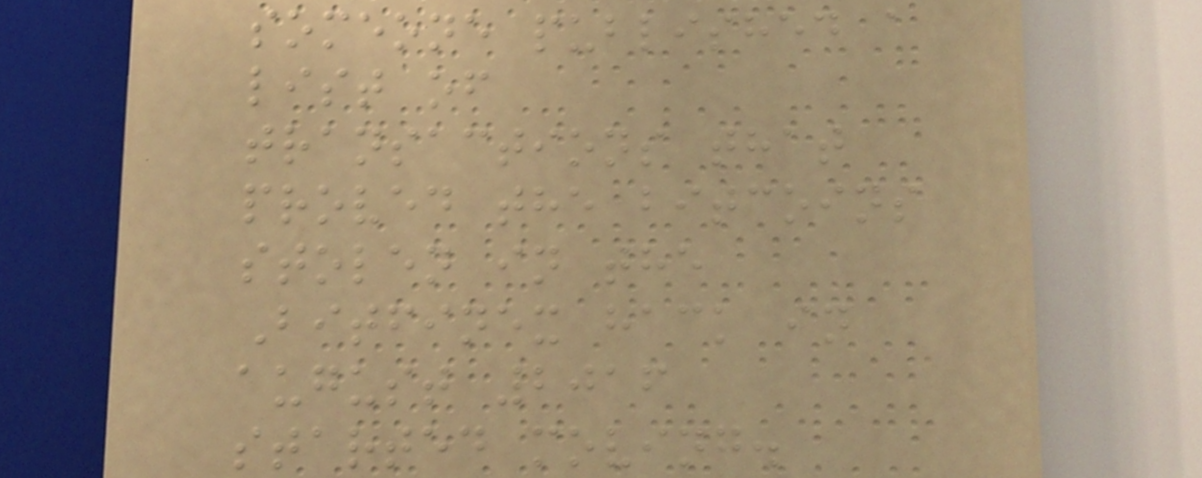someone published a
list of
transactions that
proved the bitcoins
stolen in the
Bitfinex hack in
august 2016
started moving.
